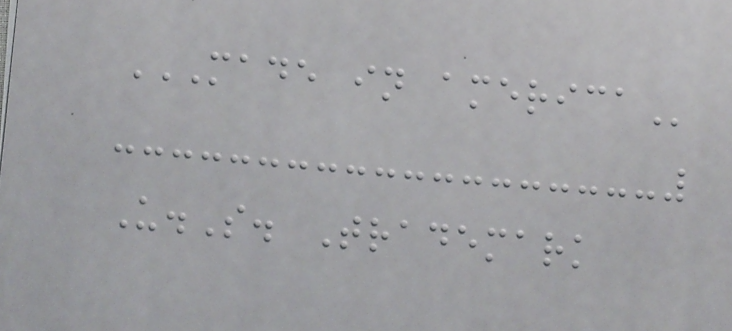MADE IN AMERICA
U.S. Trademark
